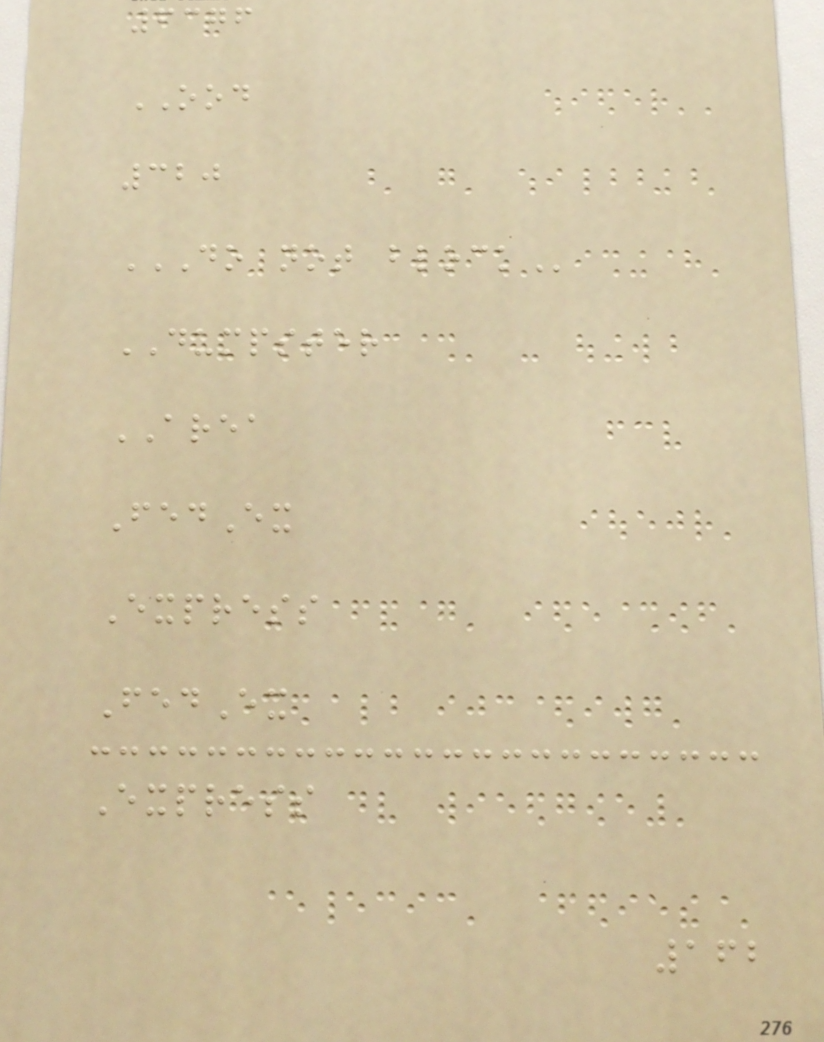6376
OOD
320
DO NOT BLOCK
DUMPSTER
AREA
FedEx
Express
FedEx
Express
162
